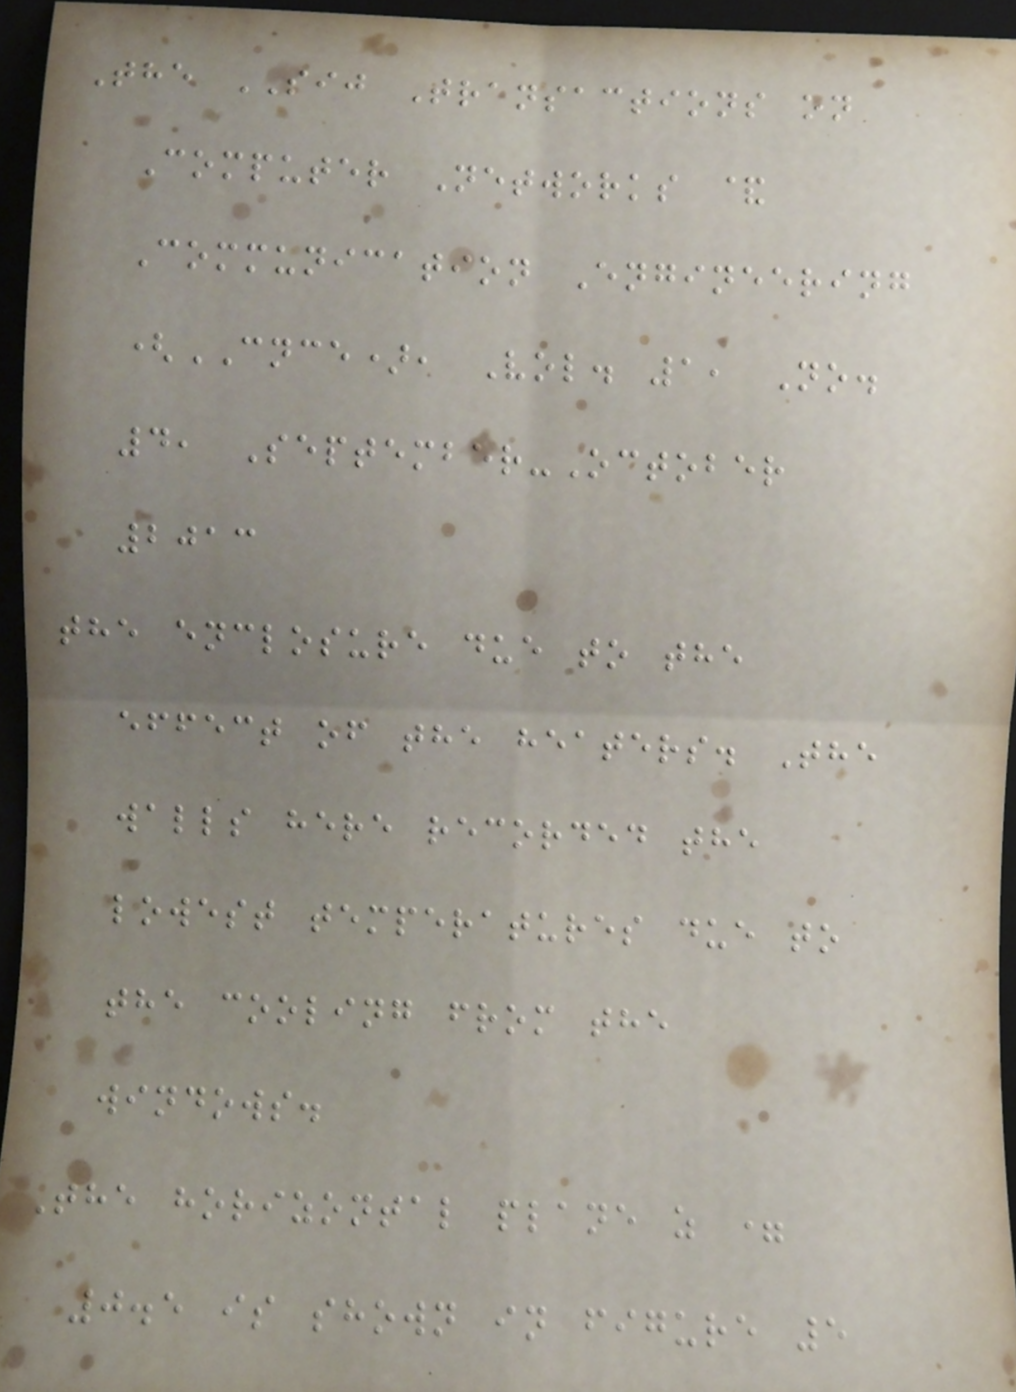The SIJ Transactions on
Computer Networks &
Communication Engineering
(CNCE), Vol. 1, No.
4, September-October
2013
the enclosure due to the
effect of the heaters. The
walls here recorded the
lowest temperatures due to
the cooling from the
windows.
The horizontal plane z =
0.5 is shown in figure 5
